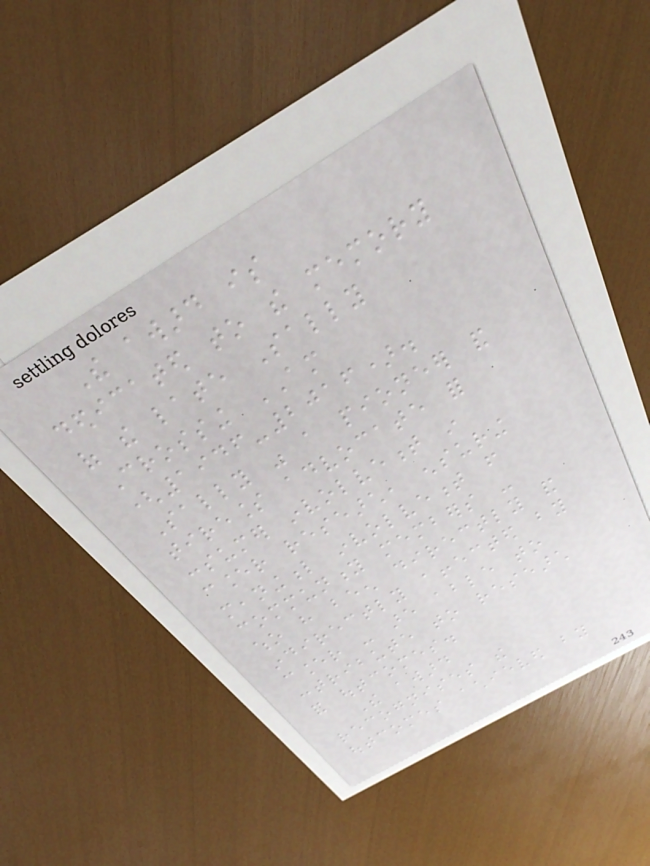The award is
dedicated to the memory
of the late Sally
Crossing AM
(1946-2016).
Sally was a pioneer and
tireless advocate for
consumer involvement in
cancer research, ensuring
meaningful involvement from
community members -
who have been directly and
indirectly affected by
cancer - are able to
contribute to research
and outcomes.
The award
recognises the
outcomes achieved by
